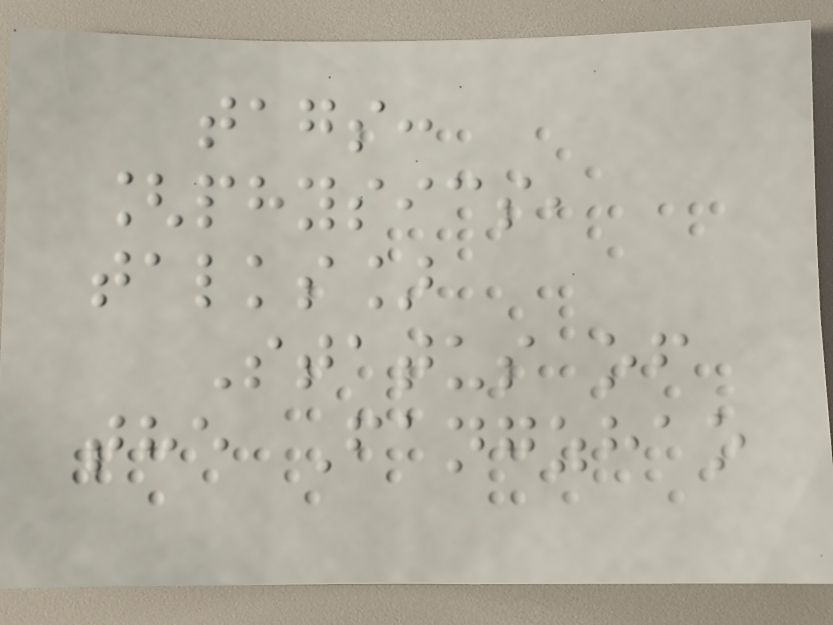tags:
[physics,
talks]
Status of
the Fangzhao
